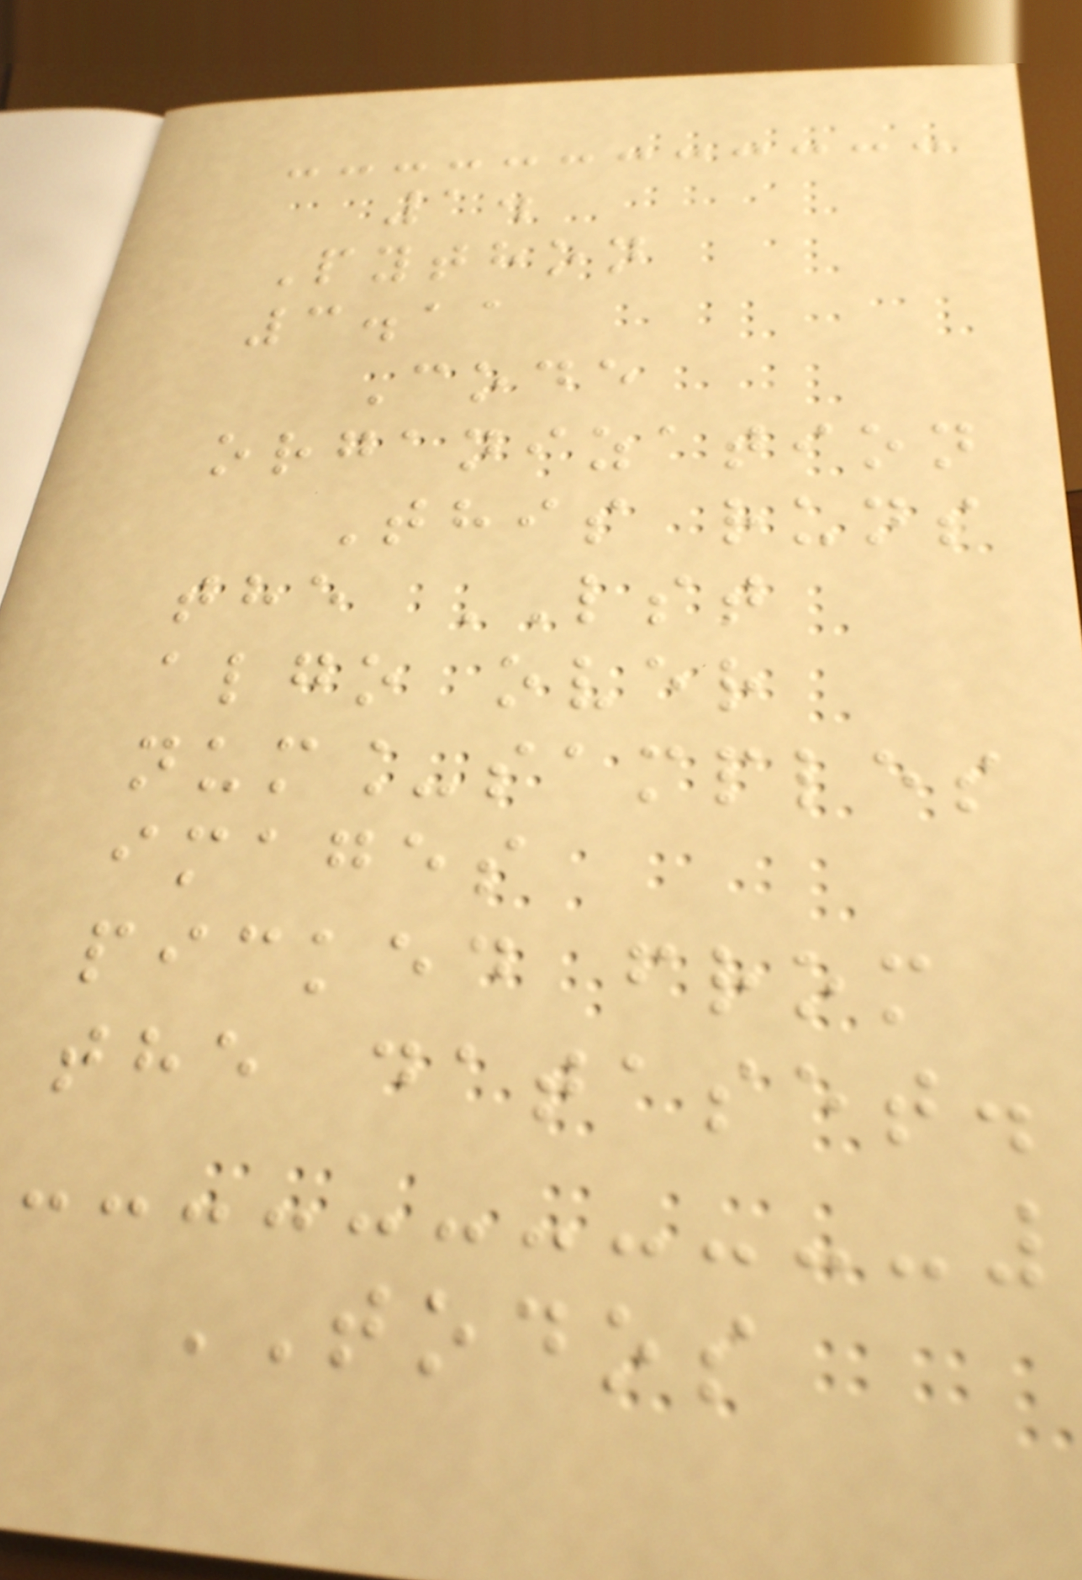1.
Python
3.11
Code
organization
This runs
the LST
algo over
num_samples
images
picked from
the dataset.
TODOS
